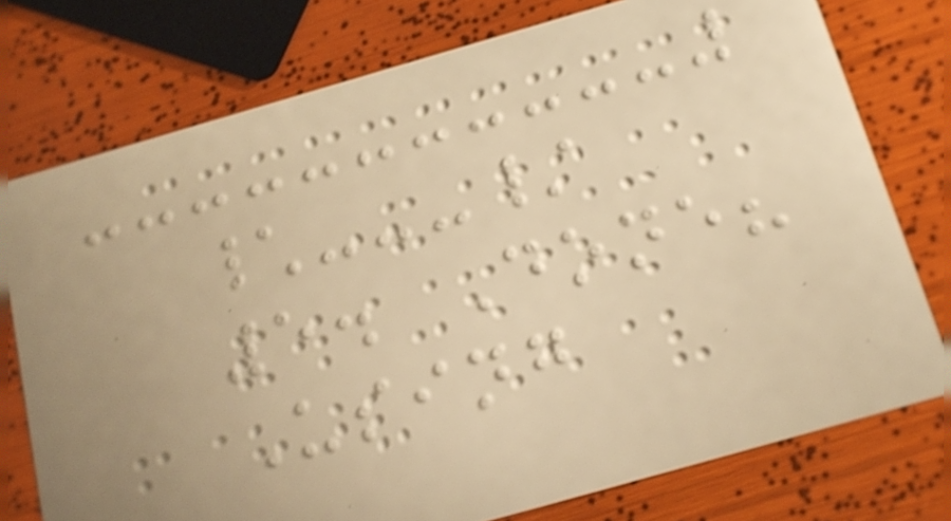\---/
5. Done?
Using
